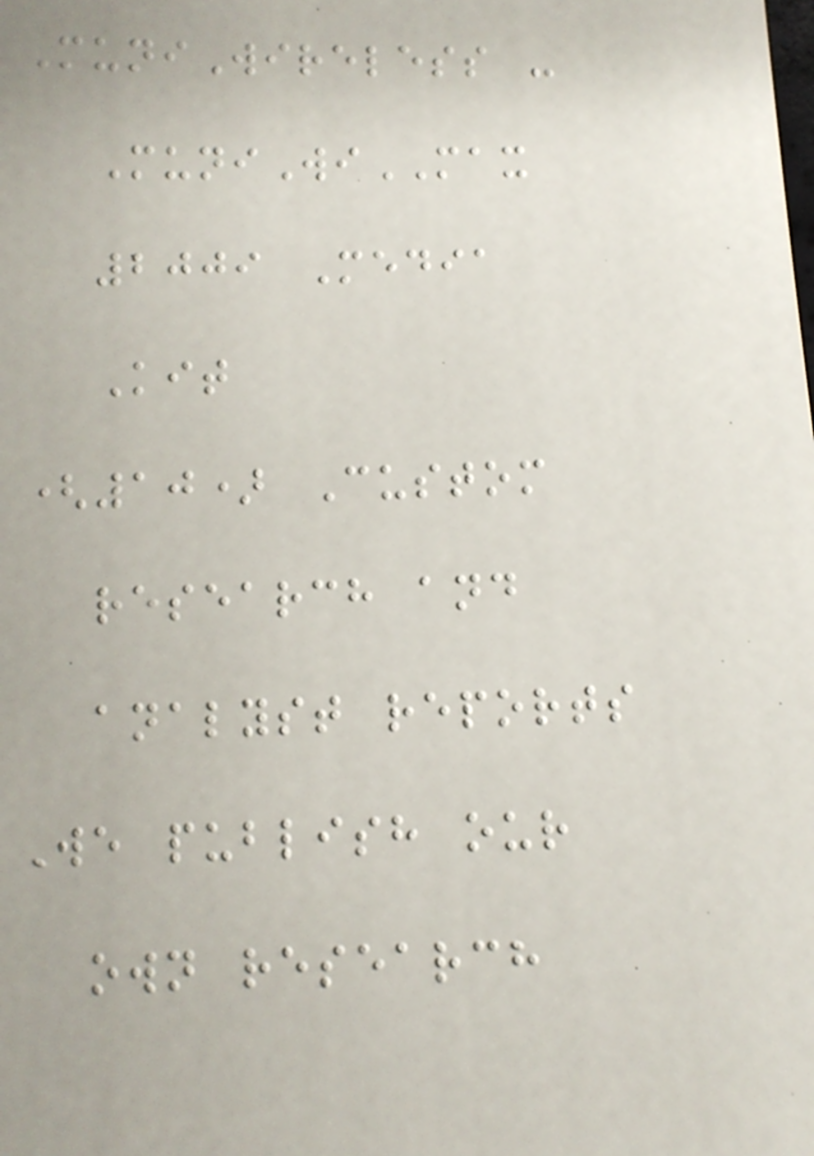MuniWireless -
MuniWiMAX
2009 Media
Kit
(10) Custom
research and
analyst reports
We publish our
own research
